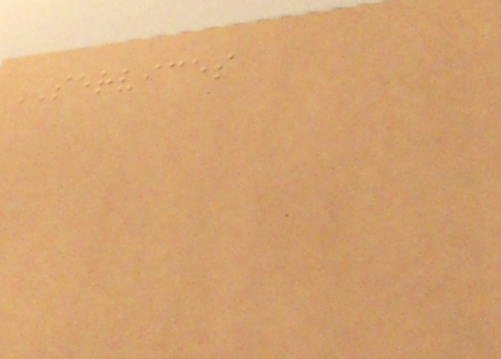SERVICES
